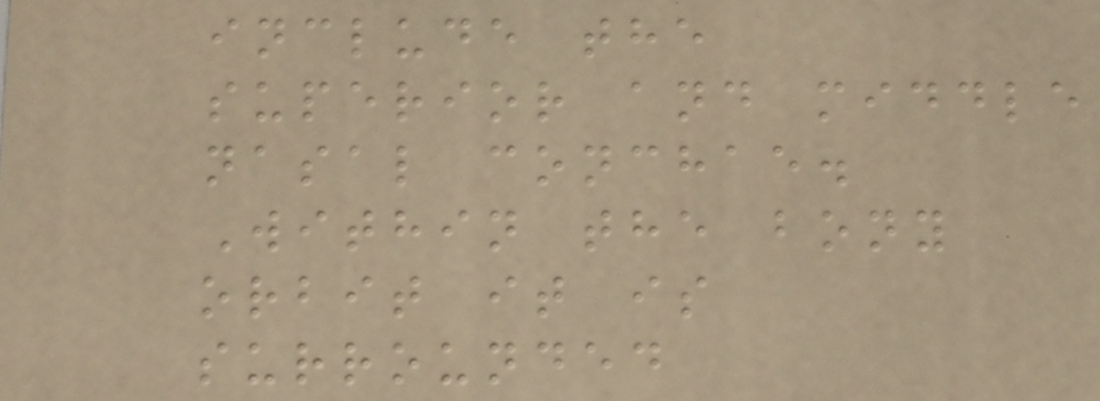include the
superior and middle
nasal conchae.
Within the bony
orbit it is
surrounded
